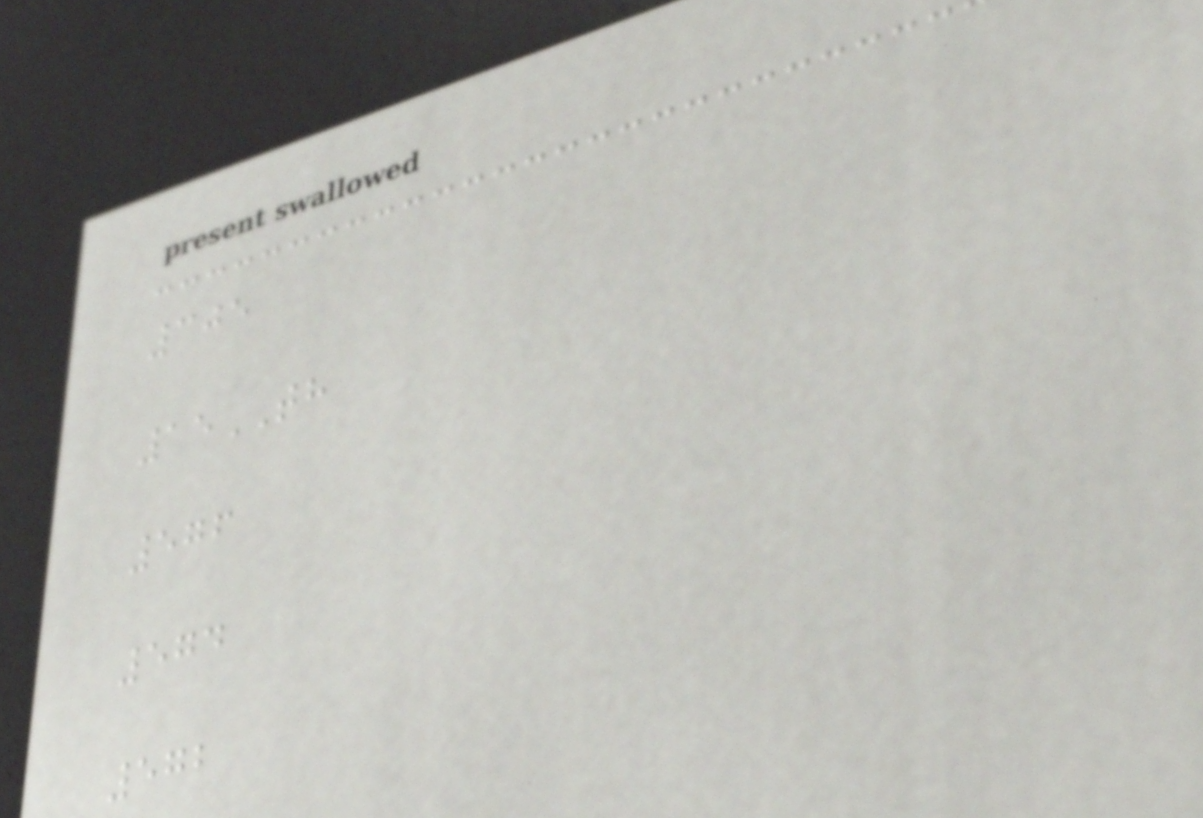305
15TH
576
574
572
